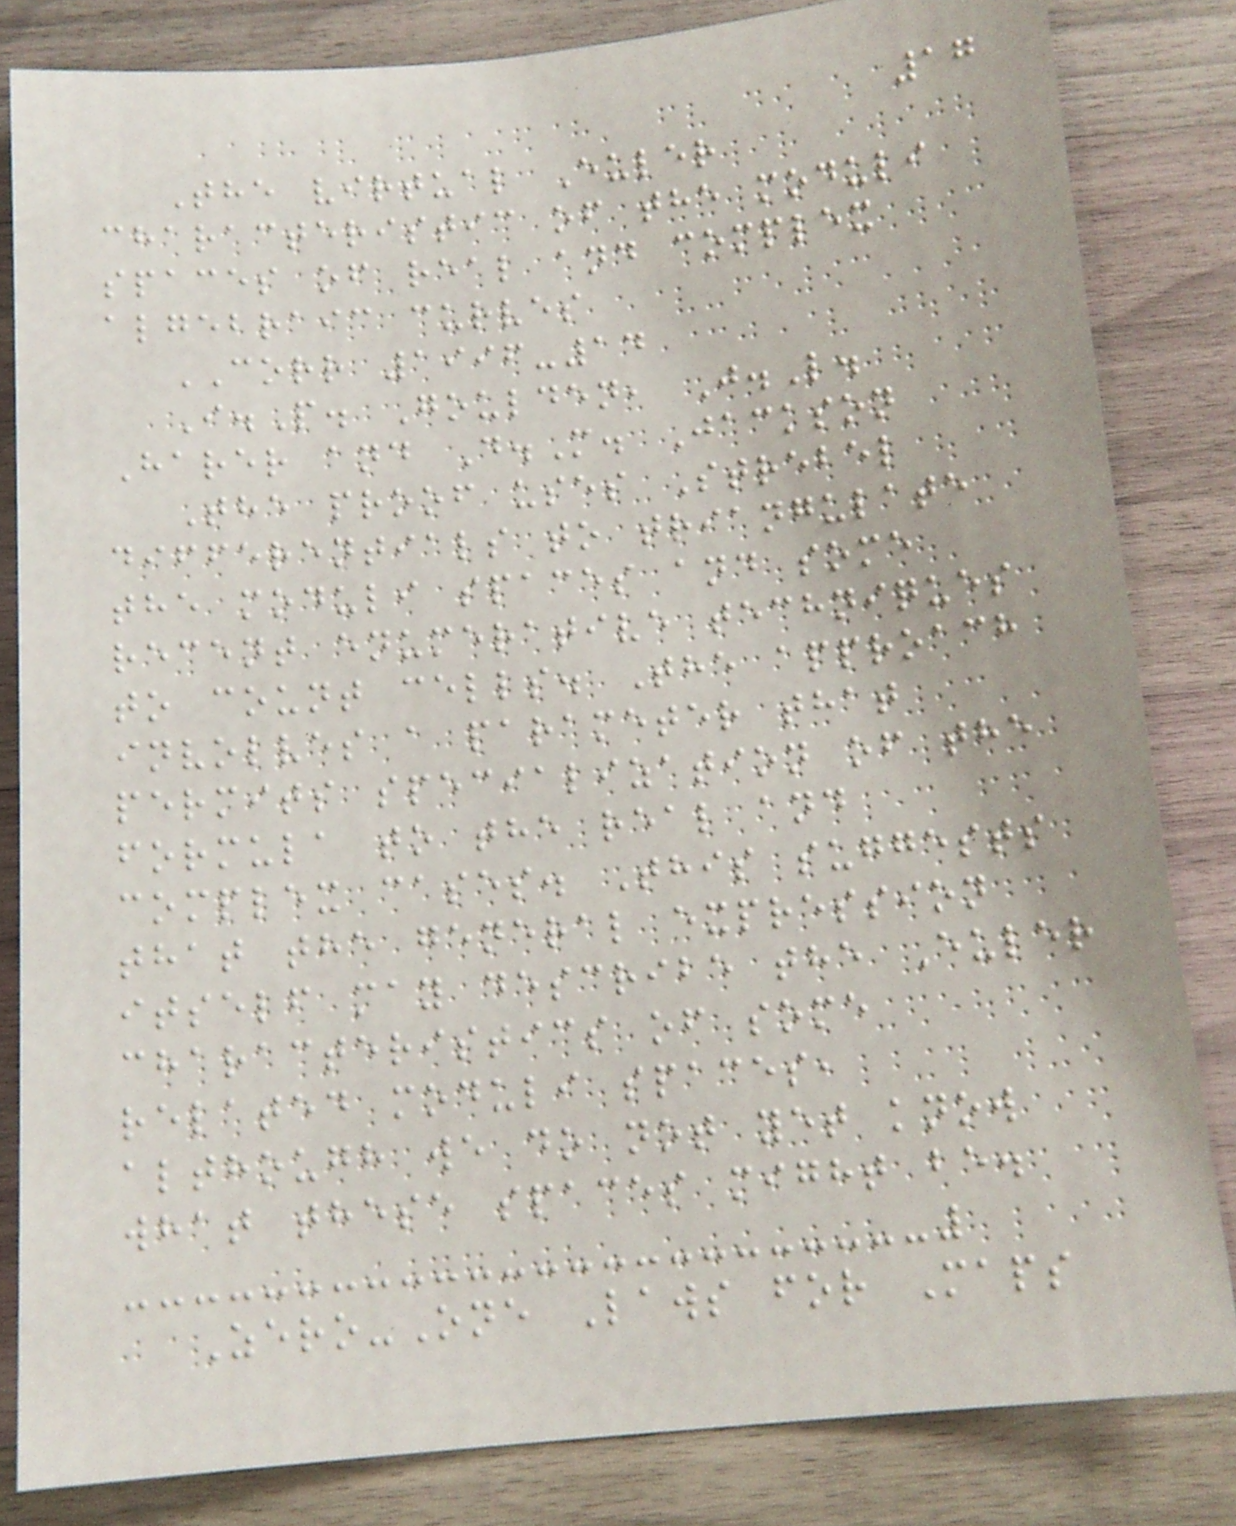17
The virtual Euler
characteristic of the moduli
spaces of real and complex
algebraic curves
CORR 1996-14
I.P. Goulden, J.L.
Harer and D.M. Jackson
The proof uses Strebel
differentials to triangulate
the moduli spaces and some
recent enumerative techniques
to count cells. The approach
involves a parameter that
permits specialization of the
formula to the real and
complex cases. This suggests
that the general expression
itself may describe the Euler
characteristics of some
related moduli spaces,
although we do not yet know
what these spaces might be.
Zero-One Laws for Maps
